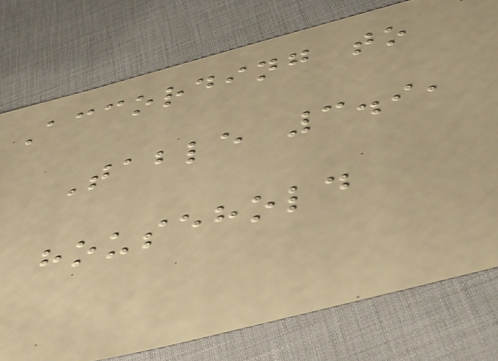According to
Table 3.9,
household
